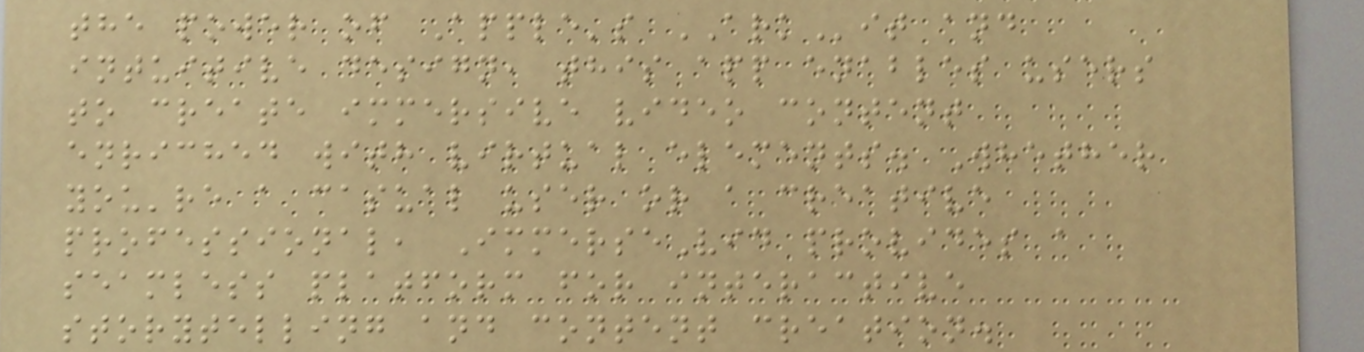the power of Apple's ARKit and
intuitive design, this app enables users
to create immersive video content
enriched with virtual elements. Whether
you're a casual user or a creative
professional, ImmerseVid provides a
seamless platform for interactive
storytelling and content creation.
